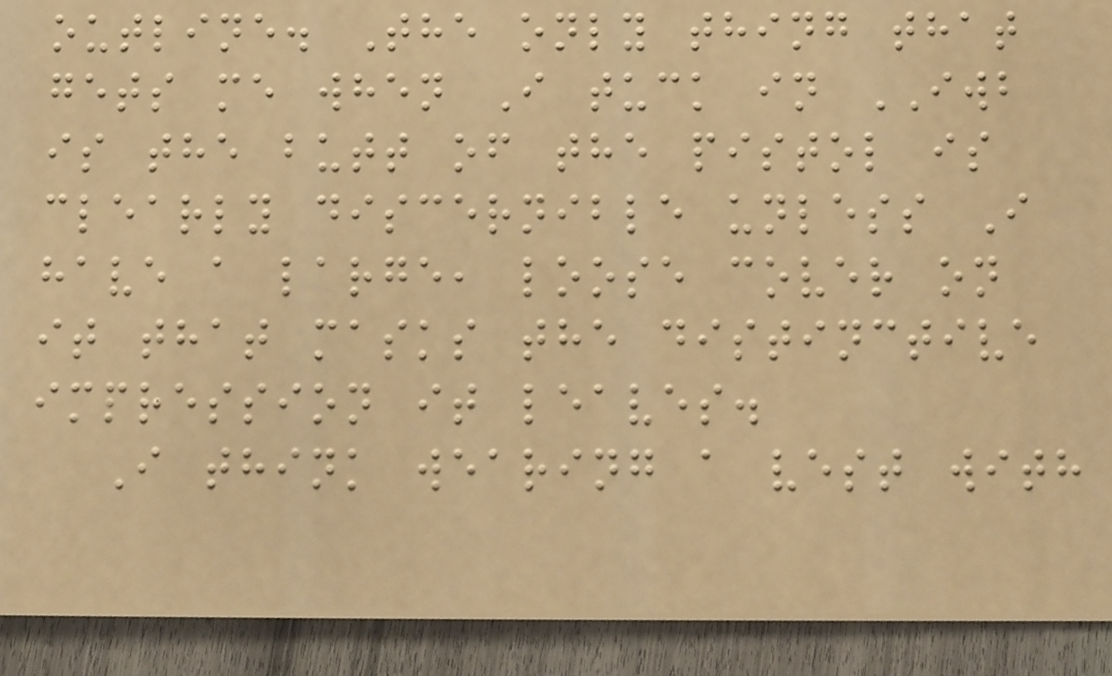outline. The only thing that
gets me when I tuck in IWB
is the butt of the pistol is
clearly discernible unless I
have a large, loose cover on
it that masks the distinctive
impression it leaves.
I think wearing a vest with
